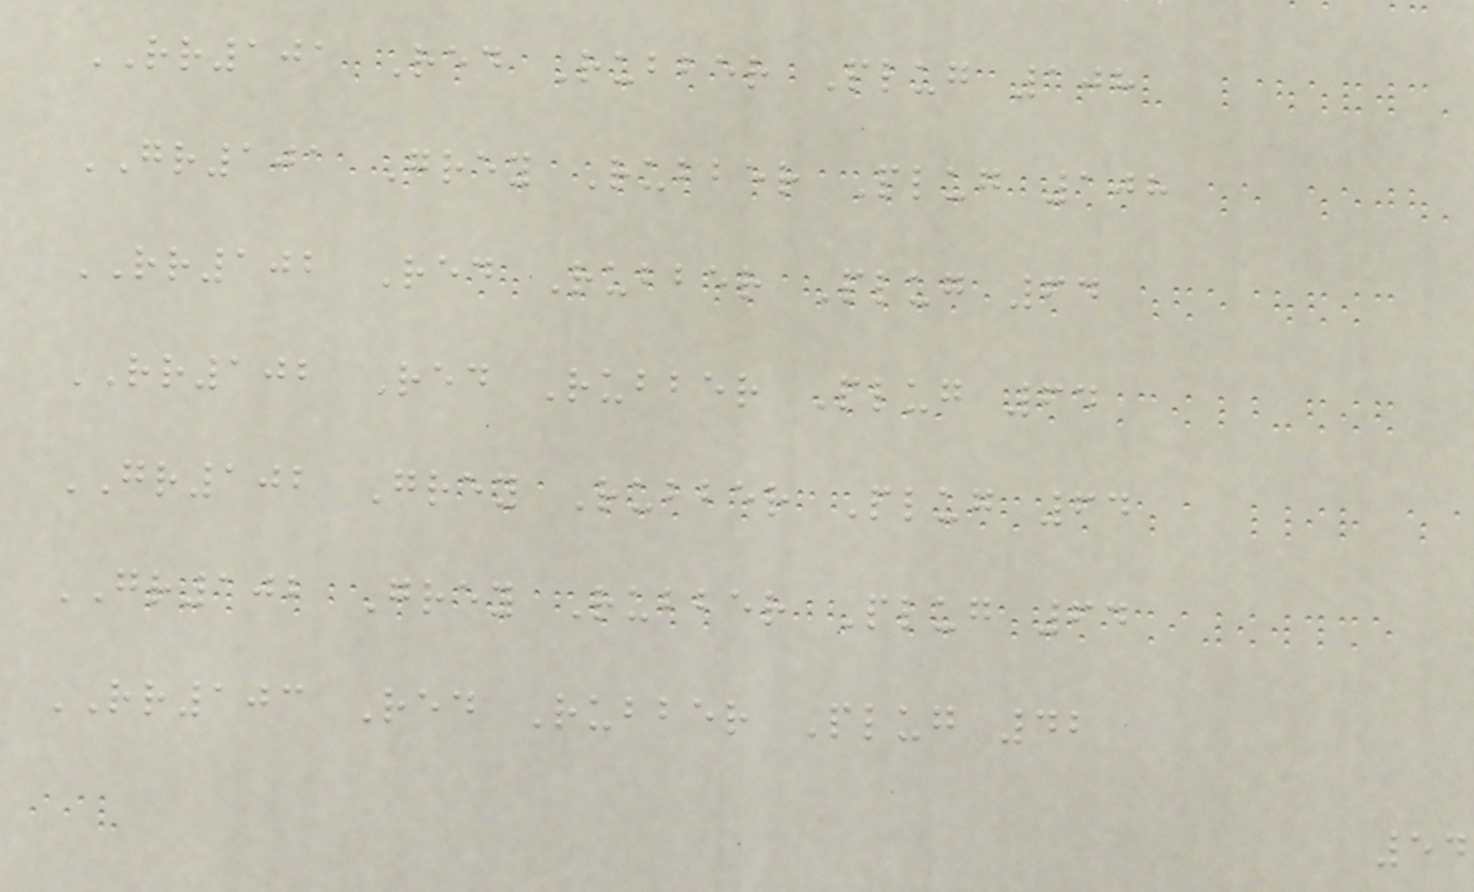RR101 Red Rubber Plug 108
GR101 Grey Rubber Plug 108
RR102 Red Rubber Plug 64
RR102 Red Rubber Plug 64
GR102 Grey Rubber Plug 64
GR102 Grey Rubber Plug 64
RR103 Red Rubber Plug 42
54
